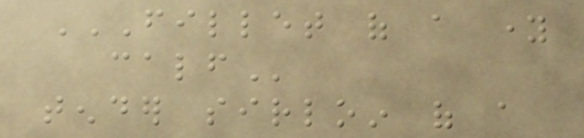FILLET OF A YOUNG
CALF
tender sirloin of a
